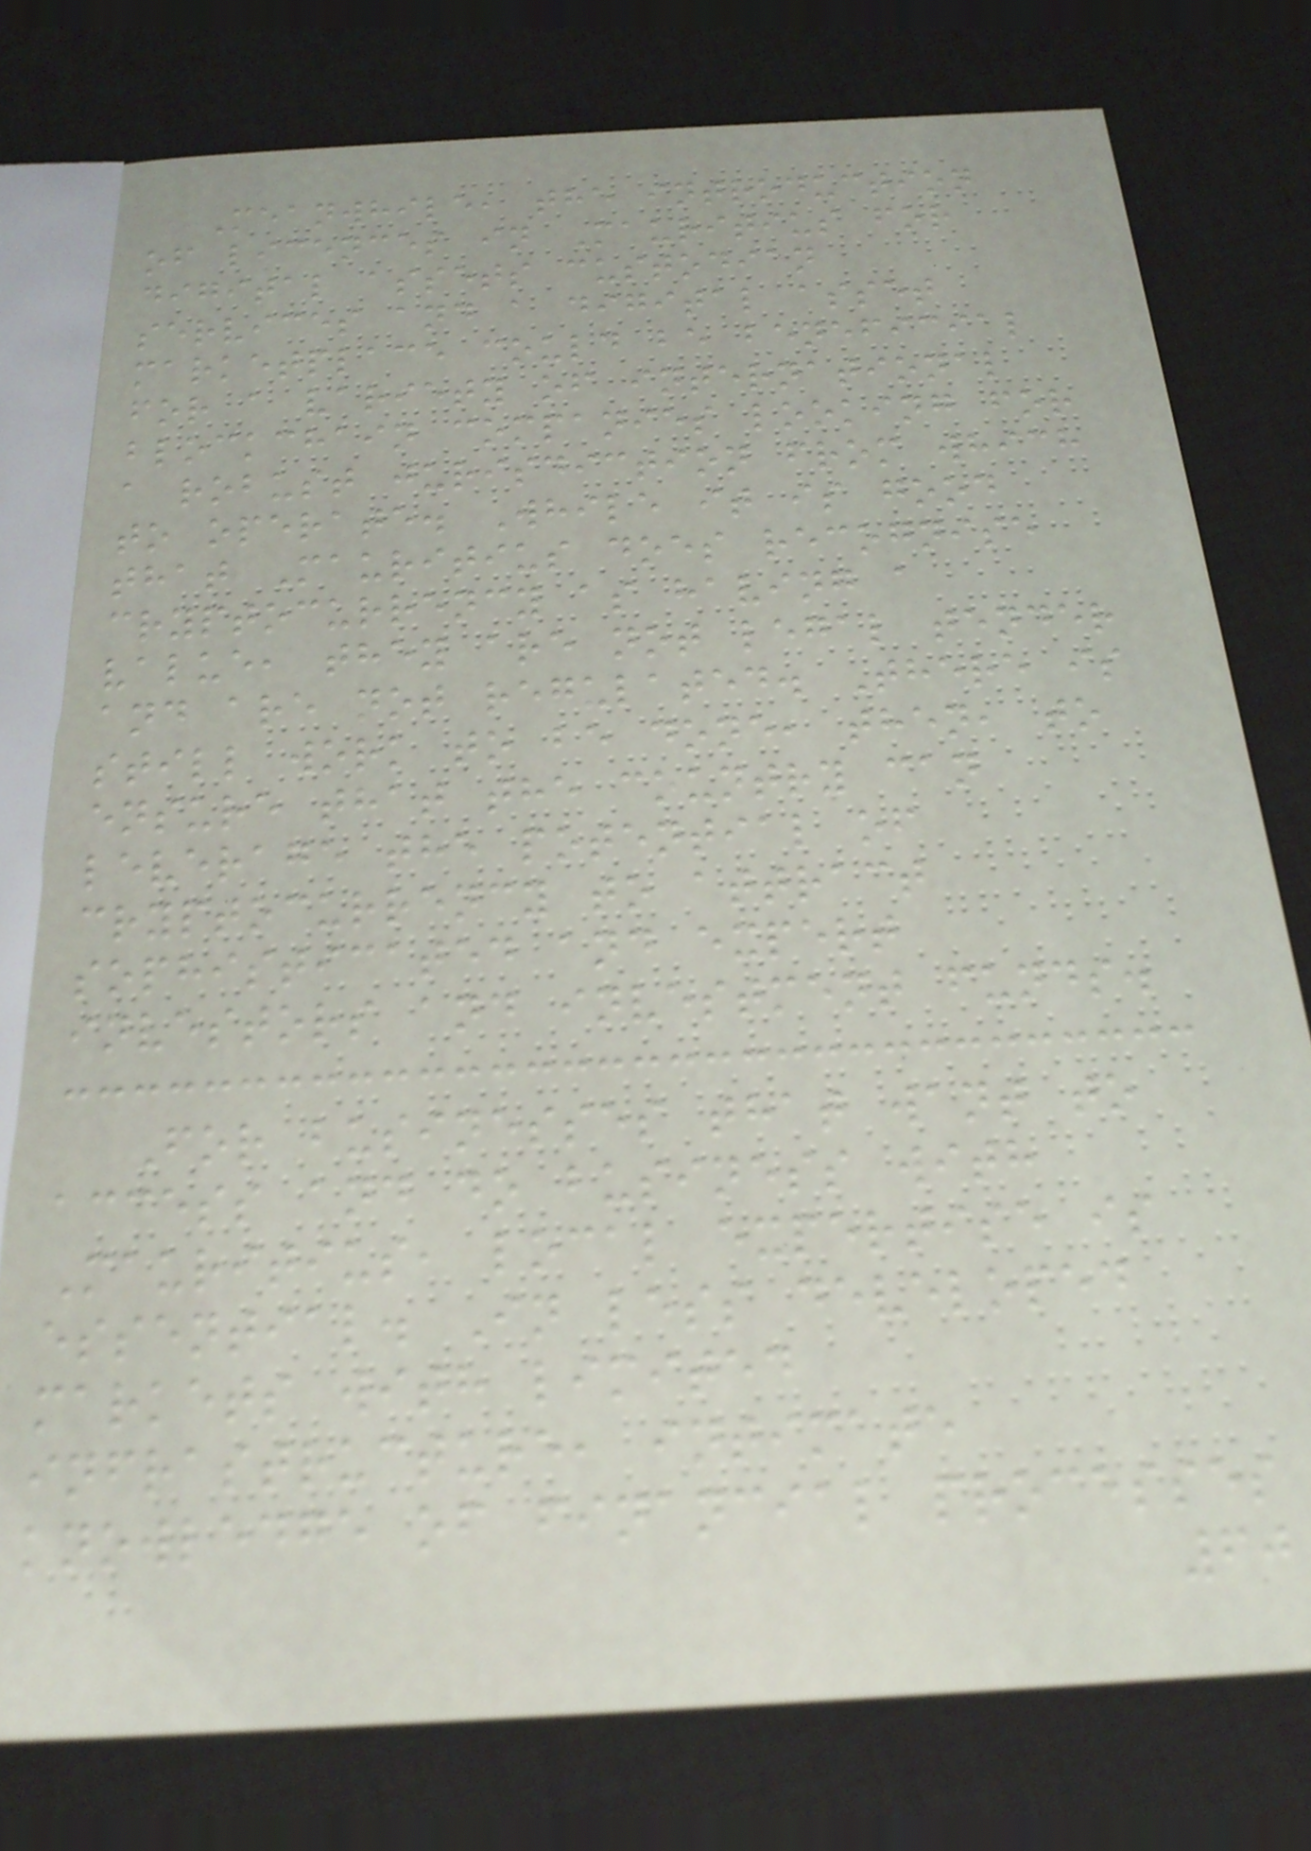Meanwhile, the introduction
of licences in Mauritius for
digital assets custodian
services and a digital asset
marketplace could be beneficial
for a variety of international
blockchain companies looking for
a robust jurisdiction from which
to operate. While it is good
that Mauritius does recognise
cryptocurrency as having a
value, they are not legal tender
and are not regulated. There is
still work to be done, then, to
ensure that the country can
leverage the potential of
cryptocurrency to attract
sophisticated and expert
investors and investment funds.
For businesses that want to
access and do business with
Mauritius, local expertise is
essential. In less developed
markets with limited
infrastructure, intimate
knowledge of financial processes
60
